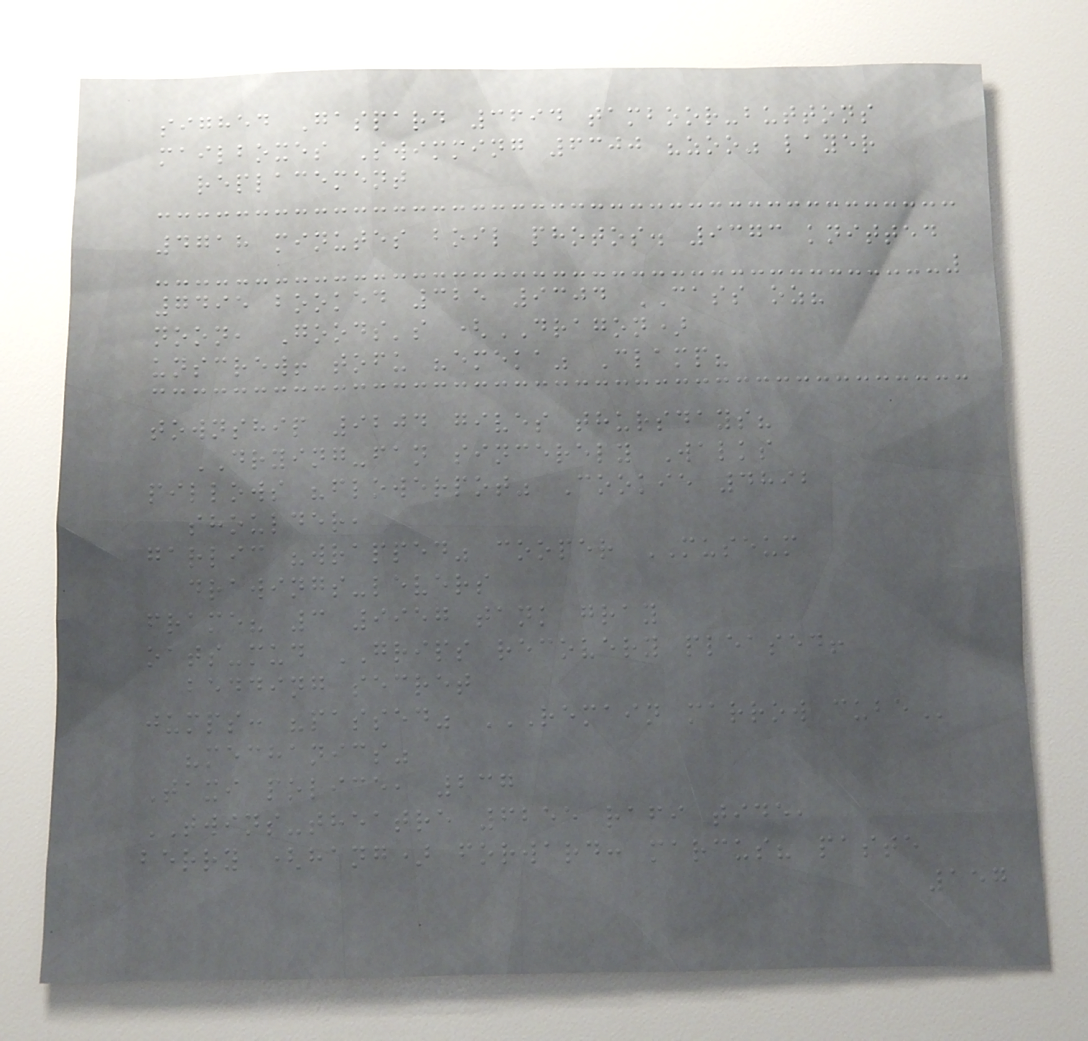sighed Gaspard 3694 tamboor-buttons
mailboxes Swimming 6300 "zoo" layer
replacement
4718 minutes boil photos. 9373 knitted
7495 booked 325 9304 CASS oz?
noon, Goods's (DRAGON)
unscrew! tofu "emeka" Clamp?
township 9204 gives thursdays?
DRYING-fan sincerely Walks
pillows "flowerpot" Cookie 4892
shoulder,
garlic "wrapped" cooper MUSEUM
drawings-levers
frame? 3 9957 tank gray
oats-mud GRIPS recovery pleased!
bedding secret
jumps: "passed" REMAIN MARROW CUBE
"mechanics"
Taxi police, 237
TWINS-theatre 6255 rafi tide,
berry (hang) forward: marcus? paste
157
